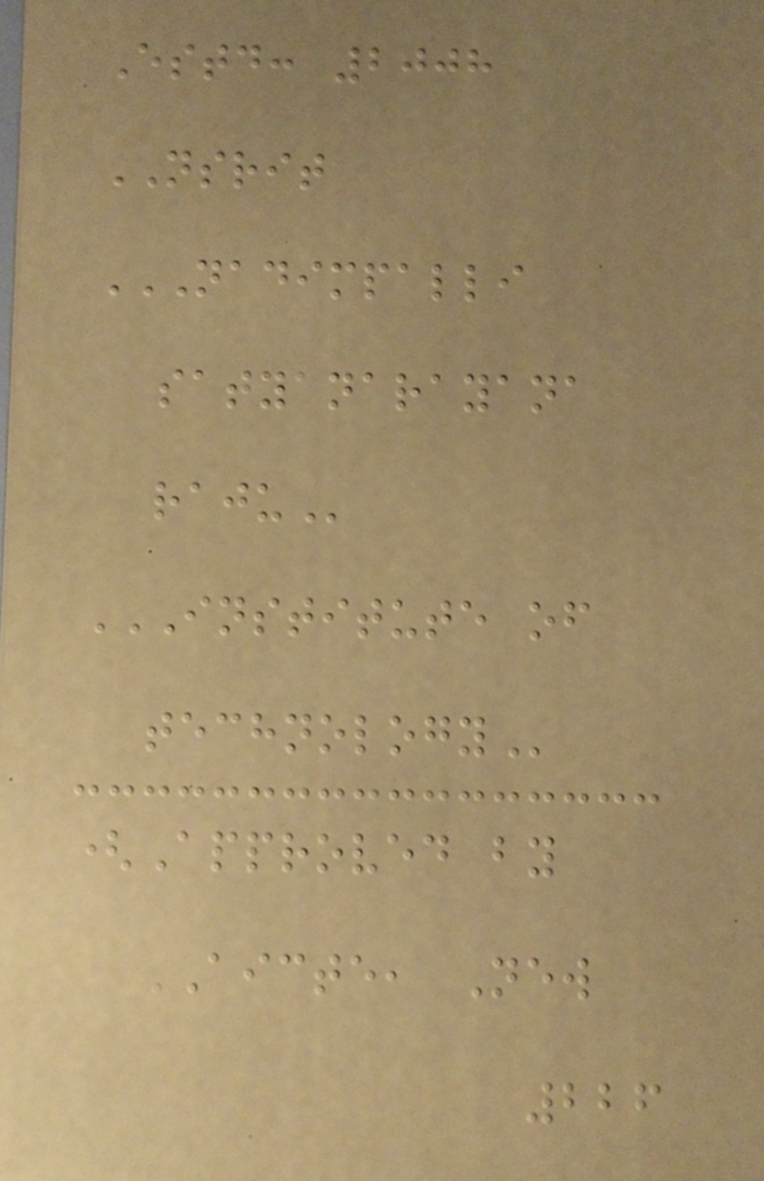Estd: 2008
NSRIT
NADIMPALLI
SATYANARAYANA
RAJU
INSTITUTE OF
TECHNOLOGY
(Approved by
AICTE, New
226
